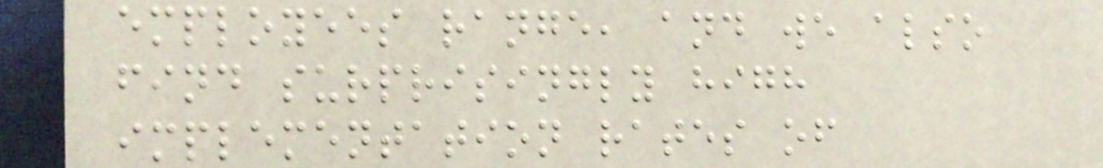employees range, and we also
find surprisingly high
implementation rates of
